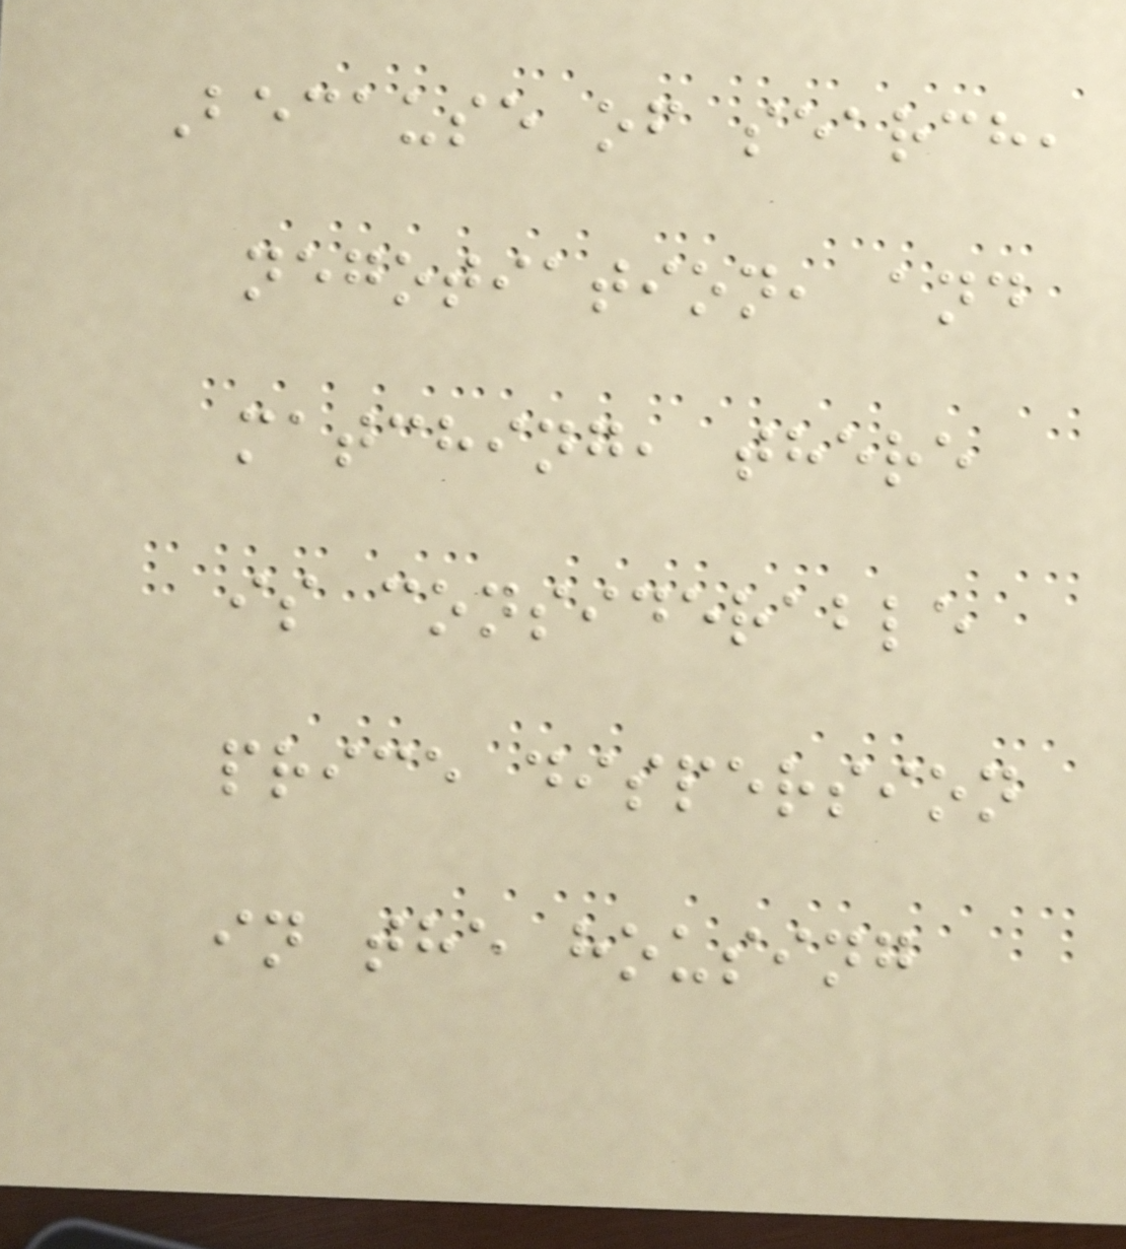Because of search,
negotiation, and
matching, there
is considerable
price dispersion
in the housing
